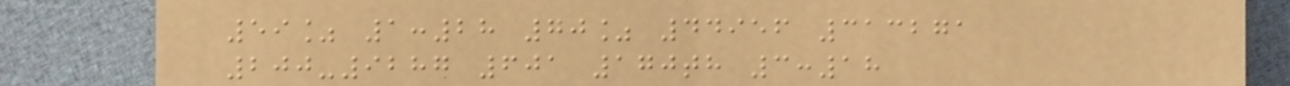59% 1:28 70% 44956 313271
200-9287 601 170th 3:18
